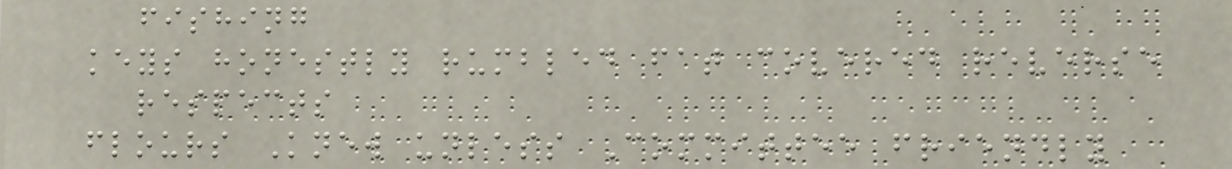fishing
keys honestly rumbled fat covered reverse
respects
flours Knew unless Committee friendly
